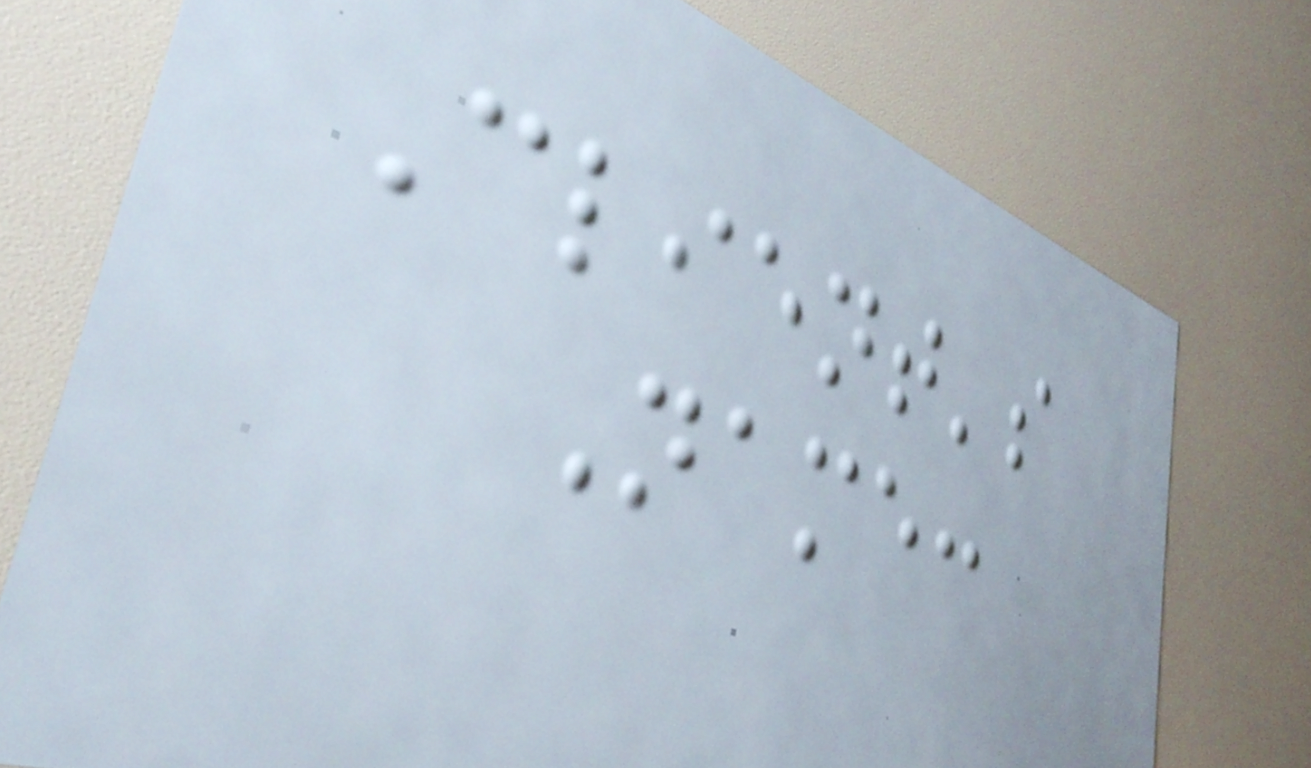Client's
Name:
